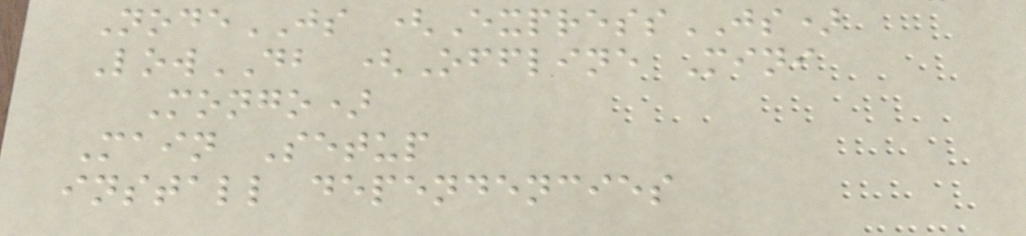NodeJS (ExpressJS)
LowDB (Offline Mini
Mongo)
Main Setup
install dependencies
